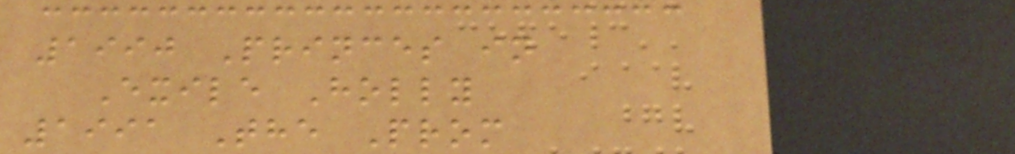1990 Princes in
Exile Holly
1991 The Prom
